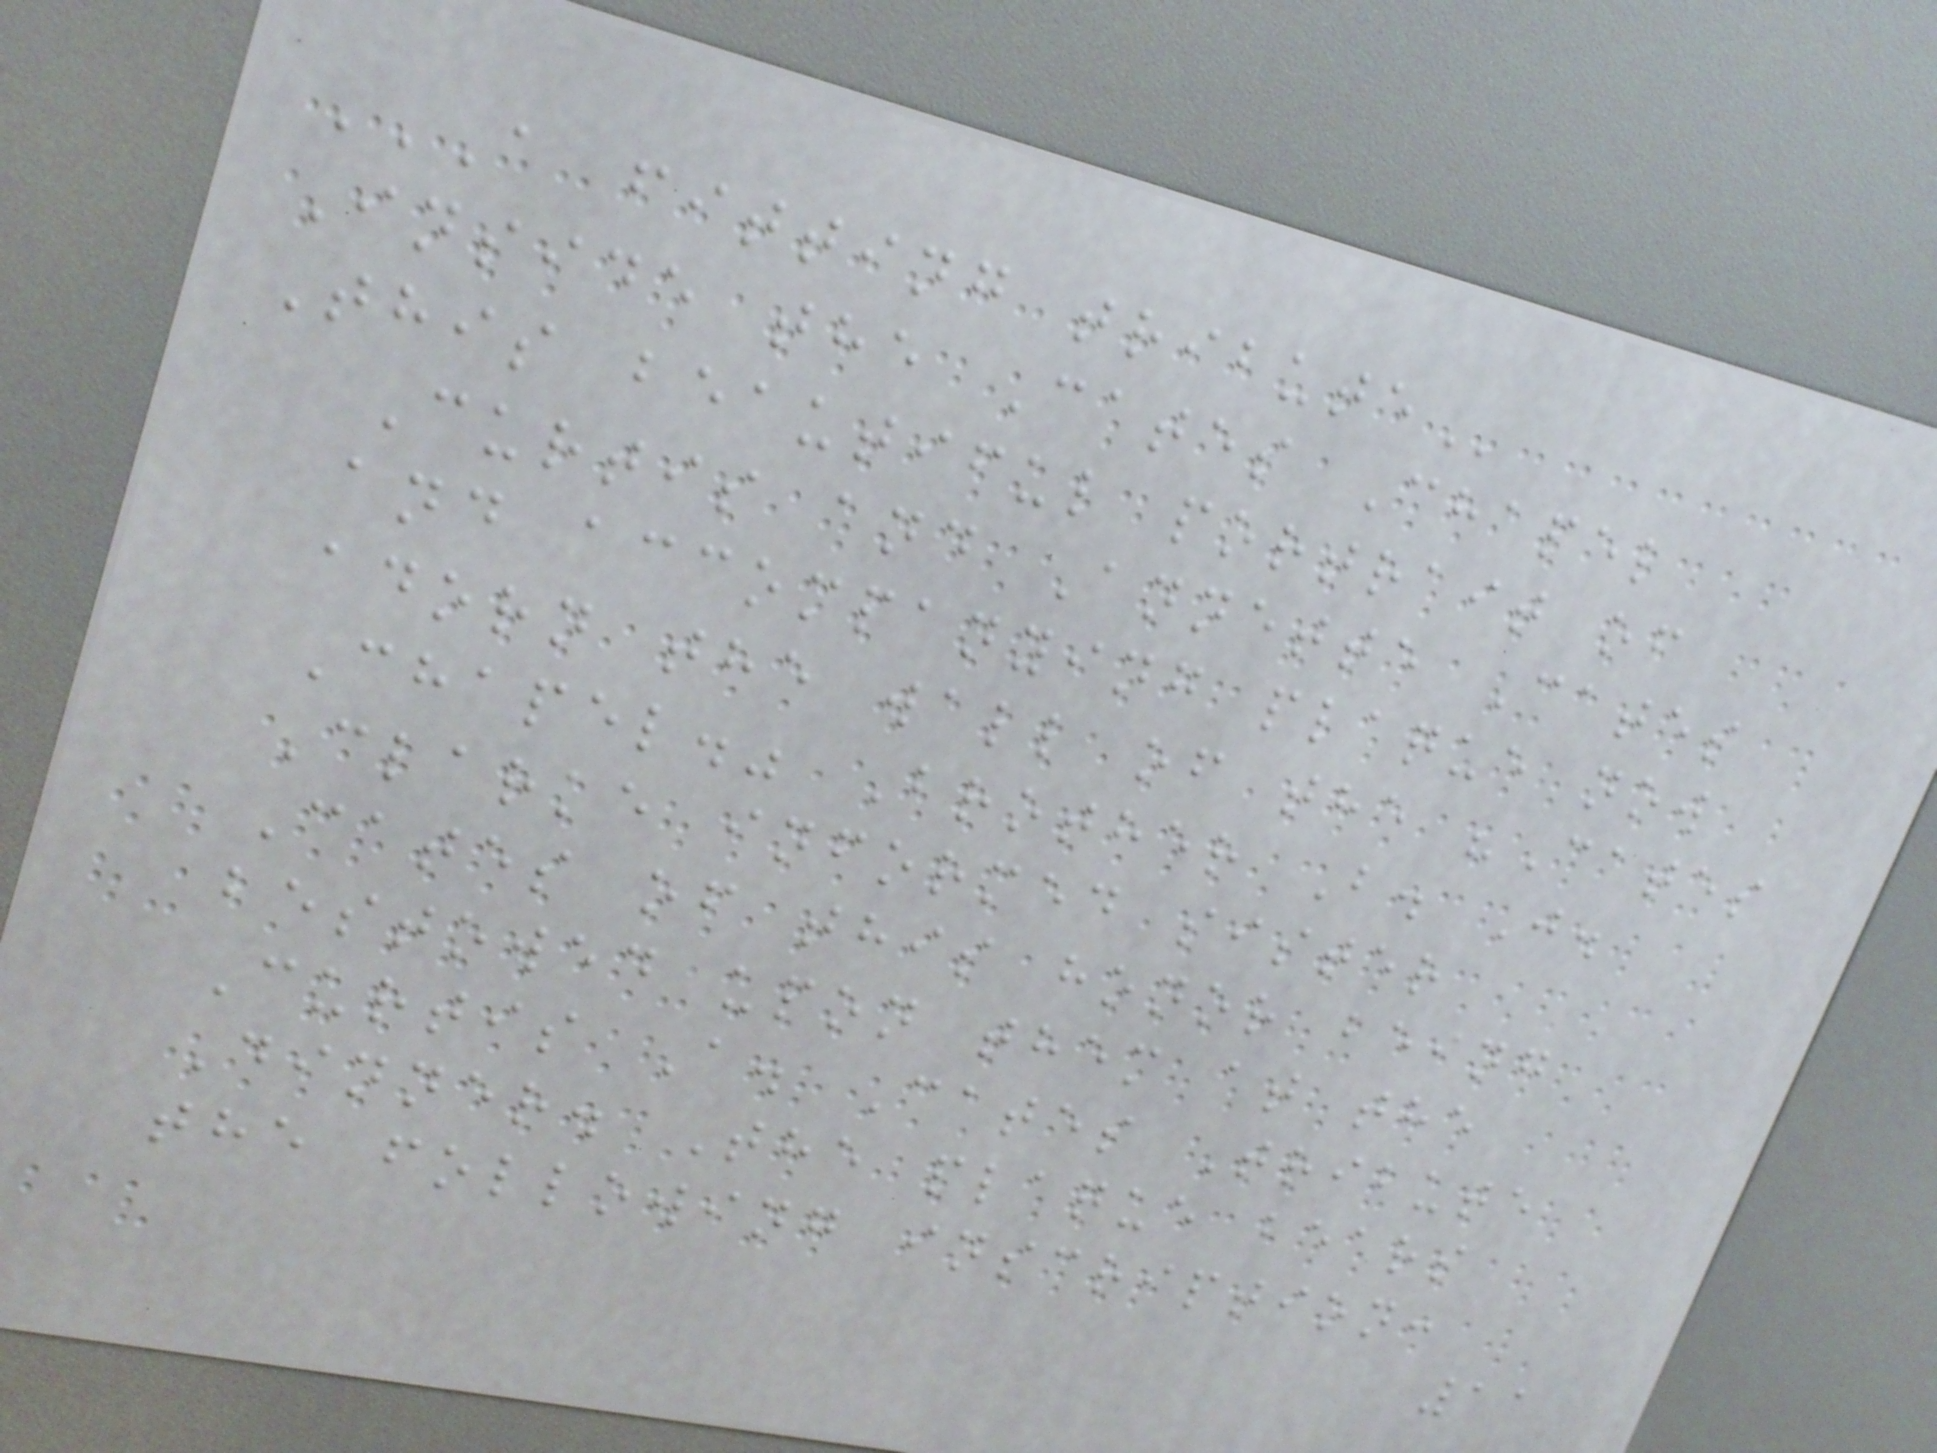A FITTING TRIBUTE
Inside the Cates Chapel
This beautiful portrait of
Curtis and Annette Cates
and accompanying plaque now
adorn the wall of the "Cates
Chapel." Brother B. J.
Clarke informed sister
Cates of this honor being
bestowed upon them at the
Curtis A. Cates Tribute
Dinner. The plaque bears
the following inscription:
11
